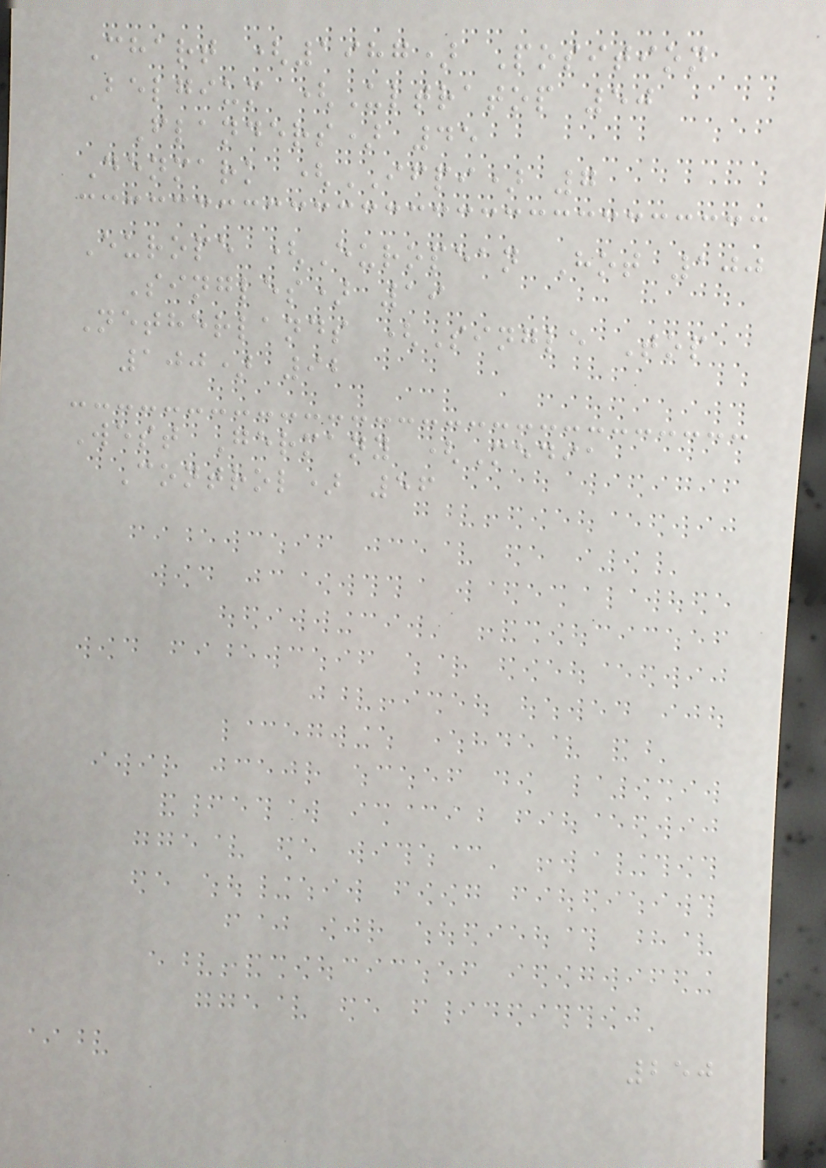Chart (1987) Position
Belgium (Ultratop 50
Flanders) 45
Denmark (IFPI) 7
Europe (European Hot 100
Singles) 19
Netherlands (Single Top
100) 92
West Germany (Media
Control) 56
250
